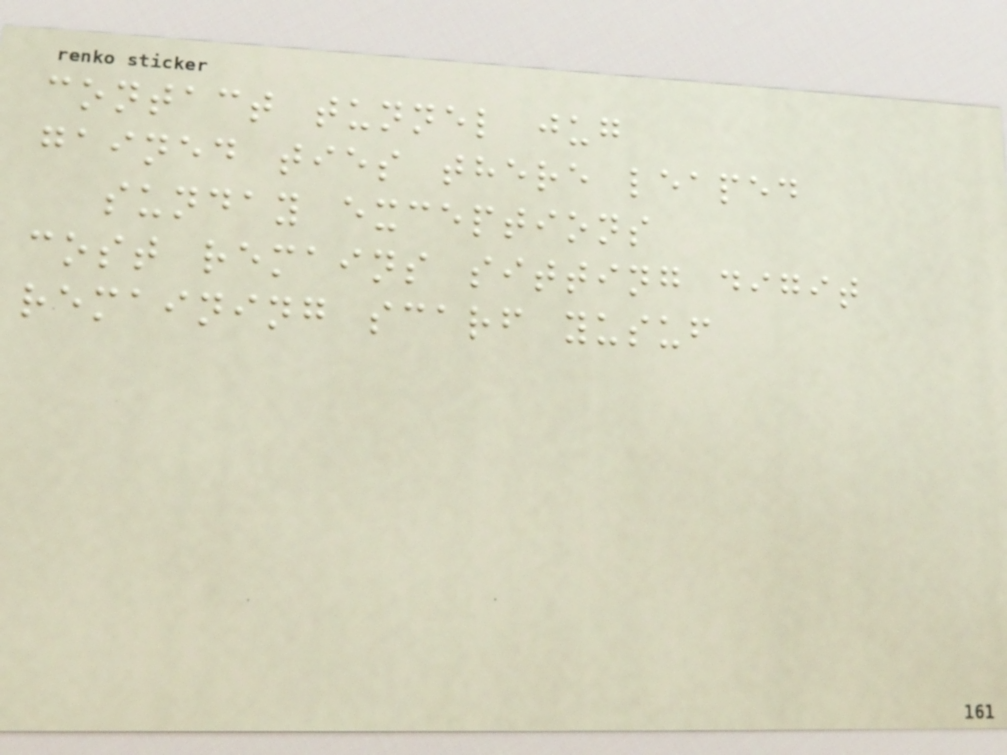contact tunnel jug
gained ties there leaped
sunday exceptions
cost remains sitting digit
remaining scarf yusuf
